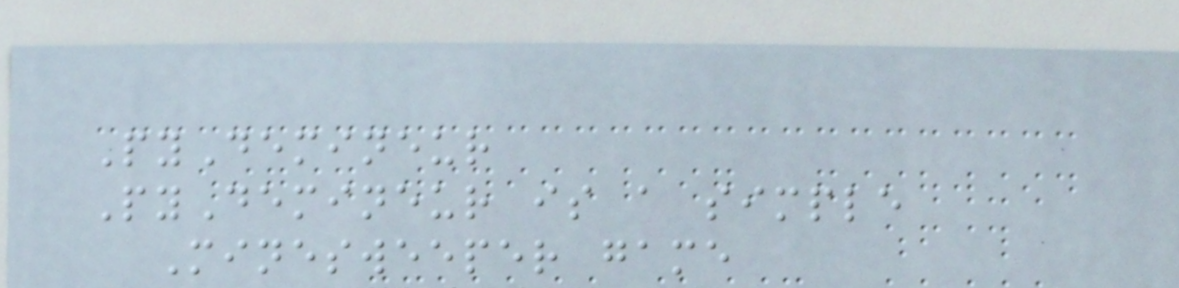PyDemineur
PyDemineur is a simple
Minesweeper game
